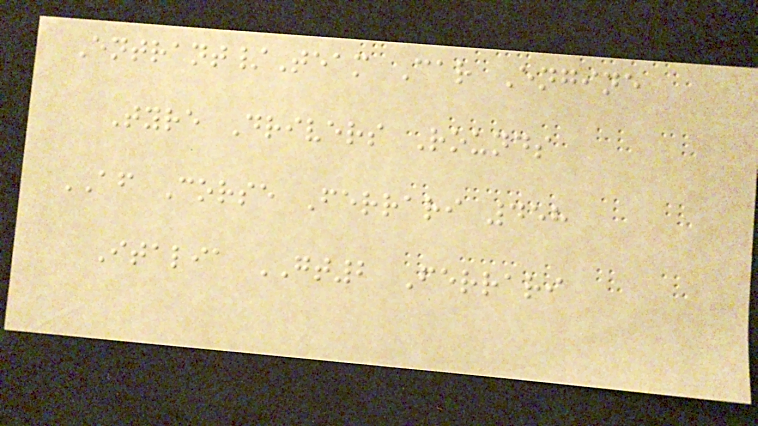Entrant/Team Car Engine
Tyre Drivers Rounds
AF Corse Ferrari 458
Italia GT2 Ferrari
